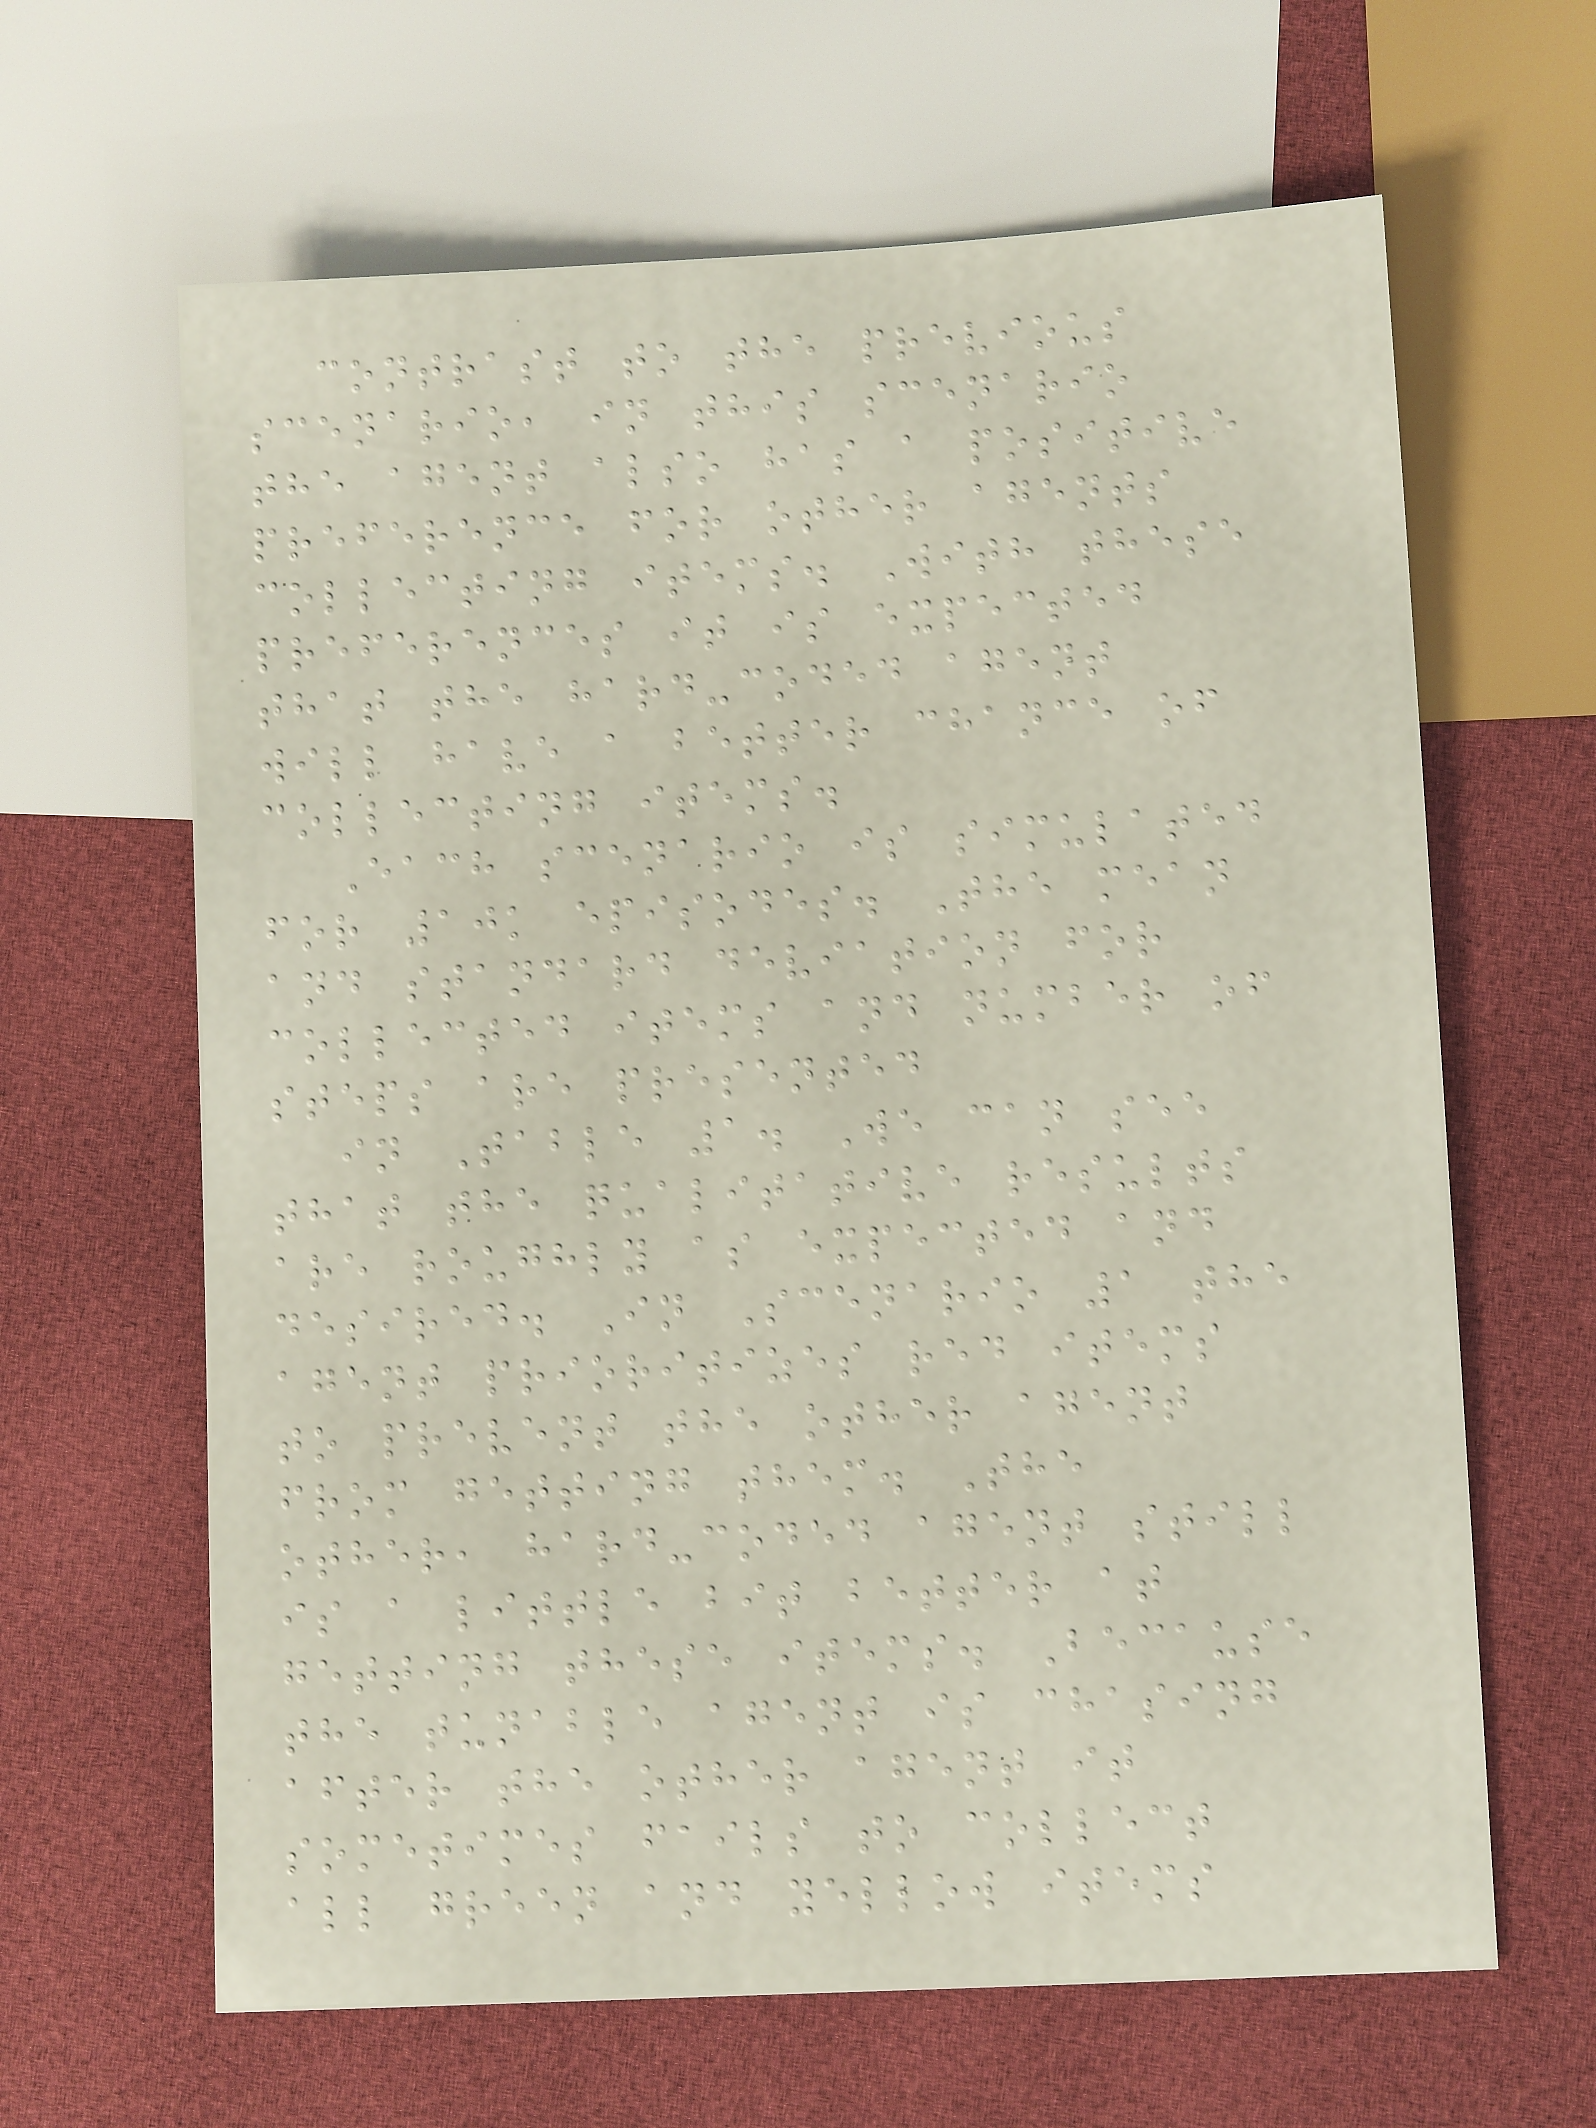contrast to the previous
scenario, in this scenario
the agent also has a positive
preference for other agents
collecting items. With these
preferences it is expected
that the hard-coded agent
will have a better chance of
collecting items.
Each scenario is simulated
for 10k episodes. The mean
and standard deviation for
collected items and number of
steps are presented
in Table 1. We can see
that the qualitative results
are roughly as expected and
desired. In Scenario 1 the
agent prioritizes red items
to prevent the other agent
from getting them. The
other, hard-coded agent still
is a little bit better at
getting these items. Because
the tunable agent is chasing
after the other agent it
sometimes fails to collect
all green and yellow items
